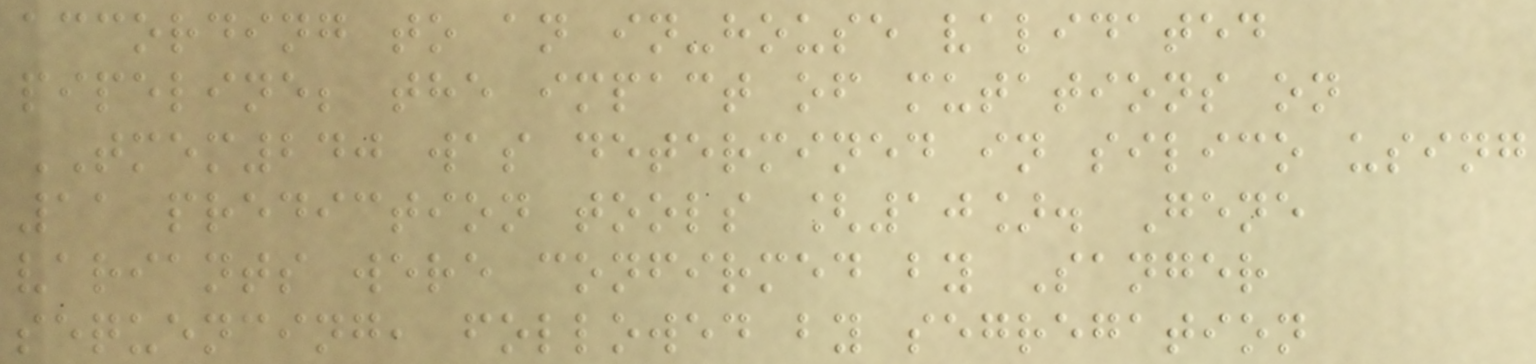according to an in-house validated
pipeline; the impact of mutations on
TMEM240 was determined in silico using
11 prediction tools [10]. Gene
variants were confirmed by Sanger
sequencing, followed by segregation
